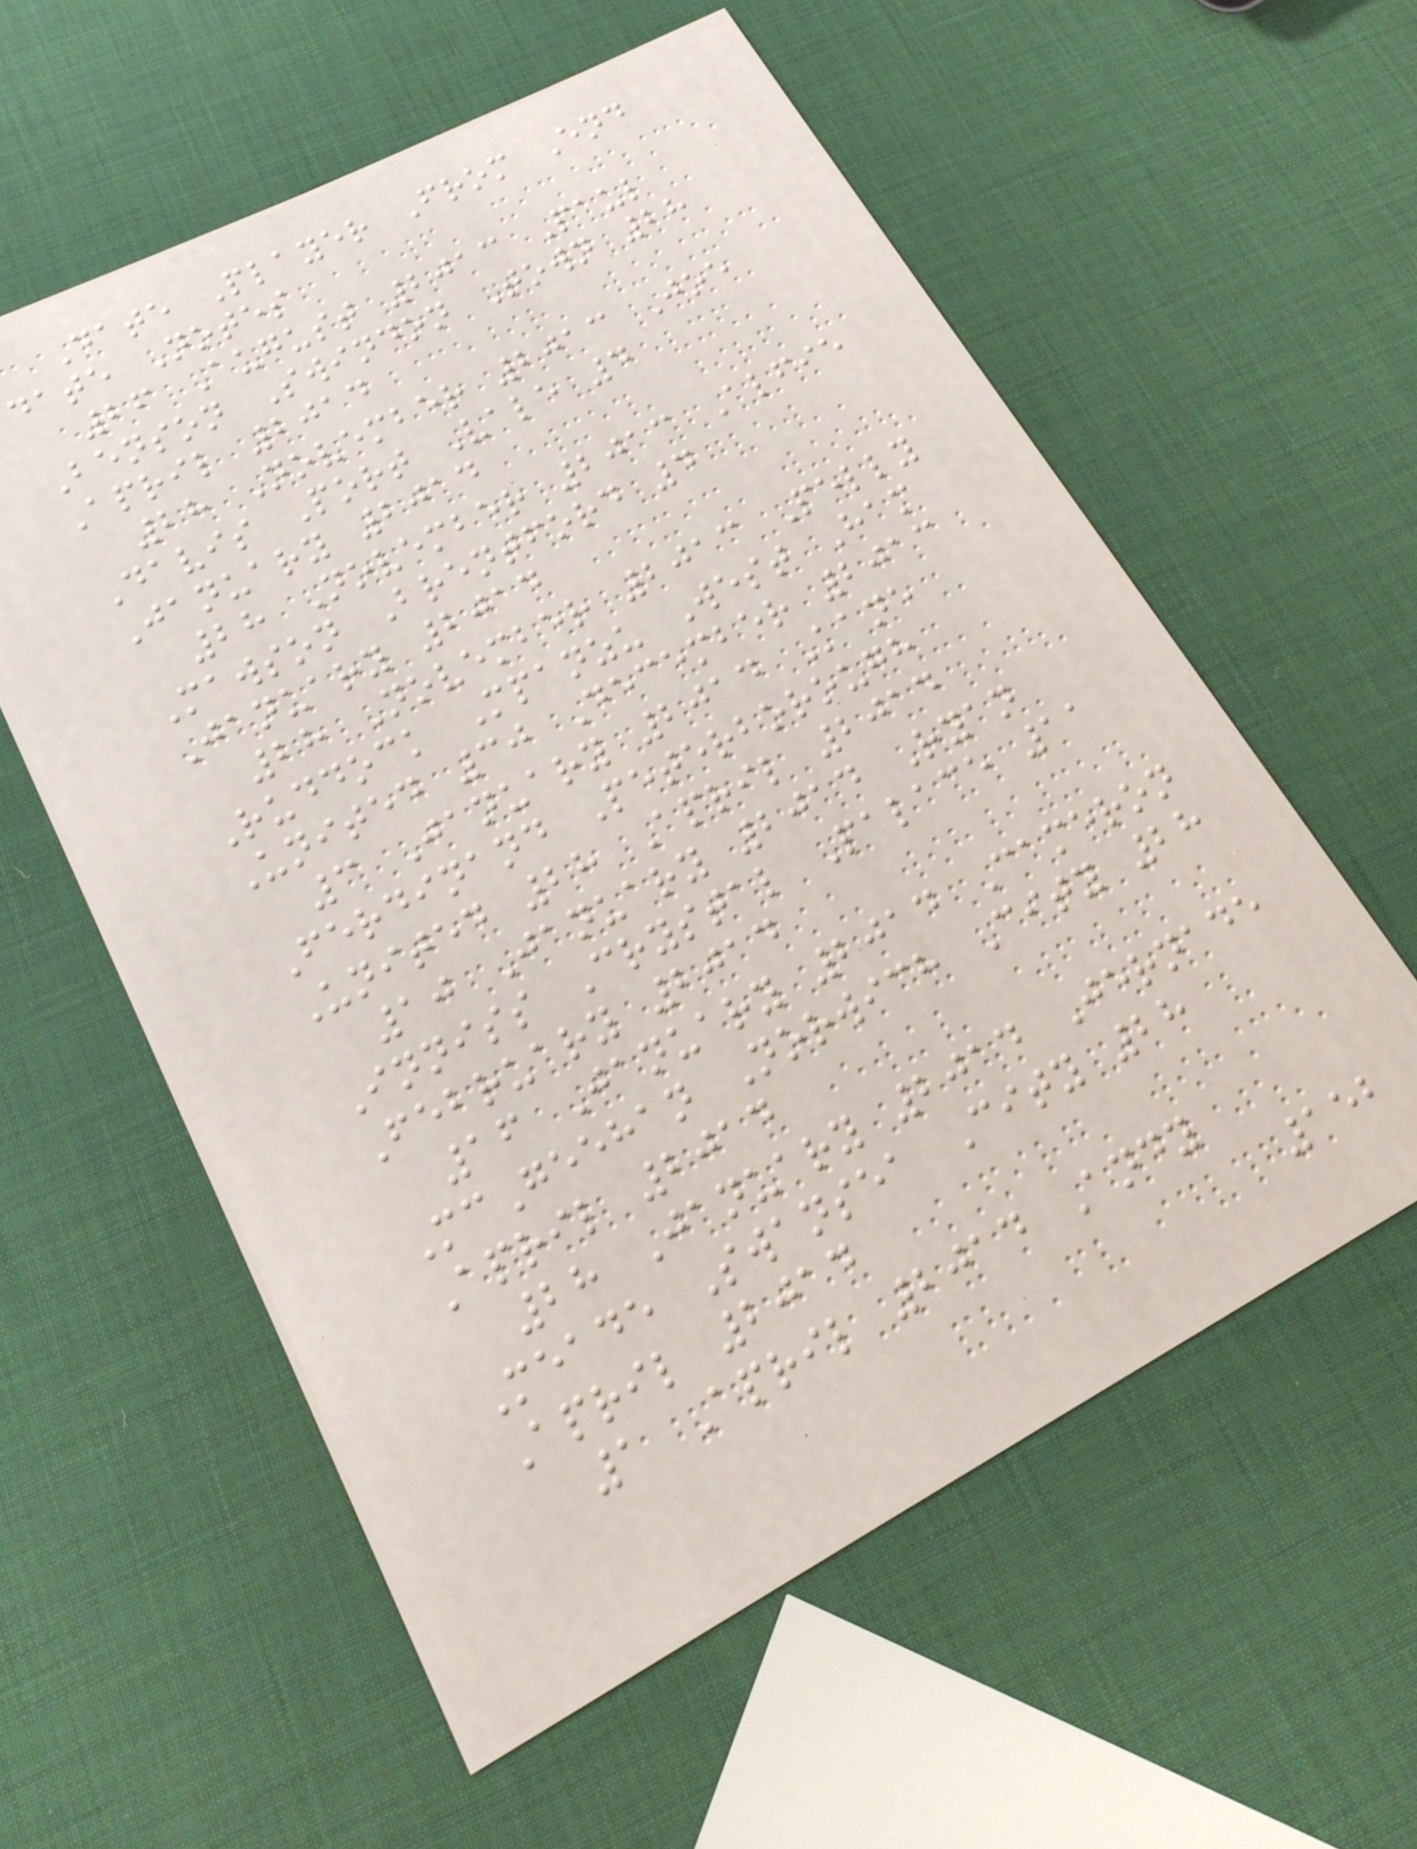Date Player From End
date Notes
26 August 2013 Paul
Benson Swindon Town 28
April 2014
28 November 2013 Joe
Davis Port Vale 4
January 2014
28 November 2013 Alfie
Mawson Brentford 4
January 2014
28 November 2013 Pelly
Ruddock Mpanzu West Ham
United 30 December 2013
3 January 2014 Kane
Ferdinand Peterborough
United 28 April 2014
10 January 2014 Ryan
Inniss Crystal Palace 11
February 2014
16 January 2014 Cameron
McGeehan Norwich City 28
April 2014
28 January 2014 Jernade
Meade Swansea City 28
April 2014
1 April 2014 Andy
152
